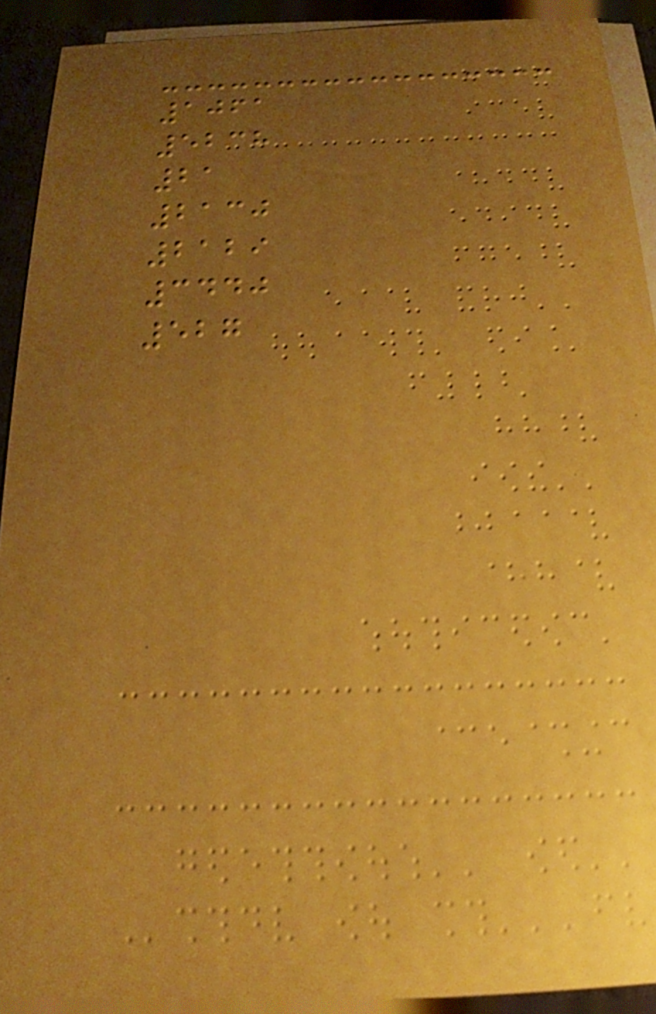1061
5238
21
2130
2129
3440
527
